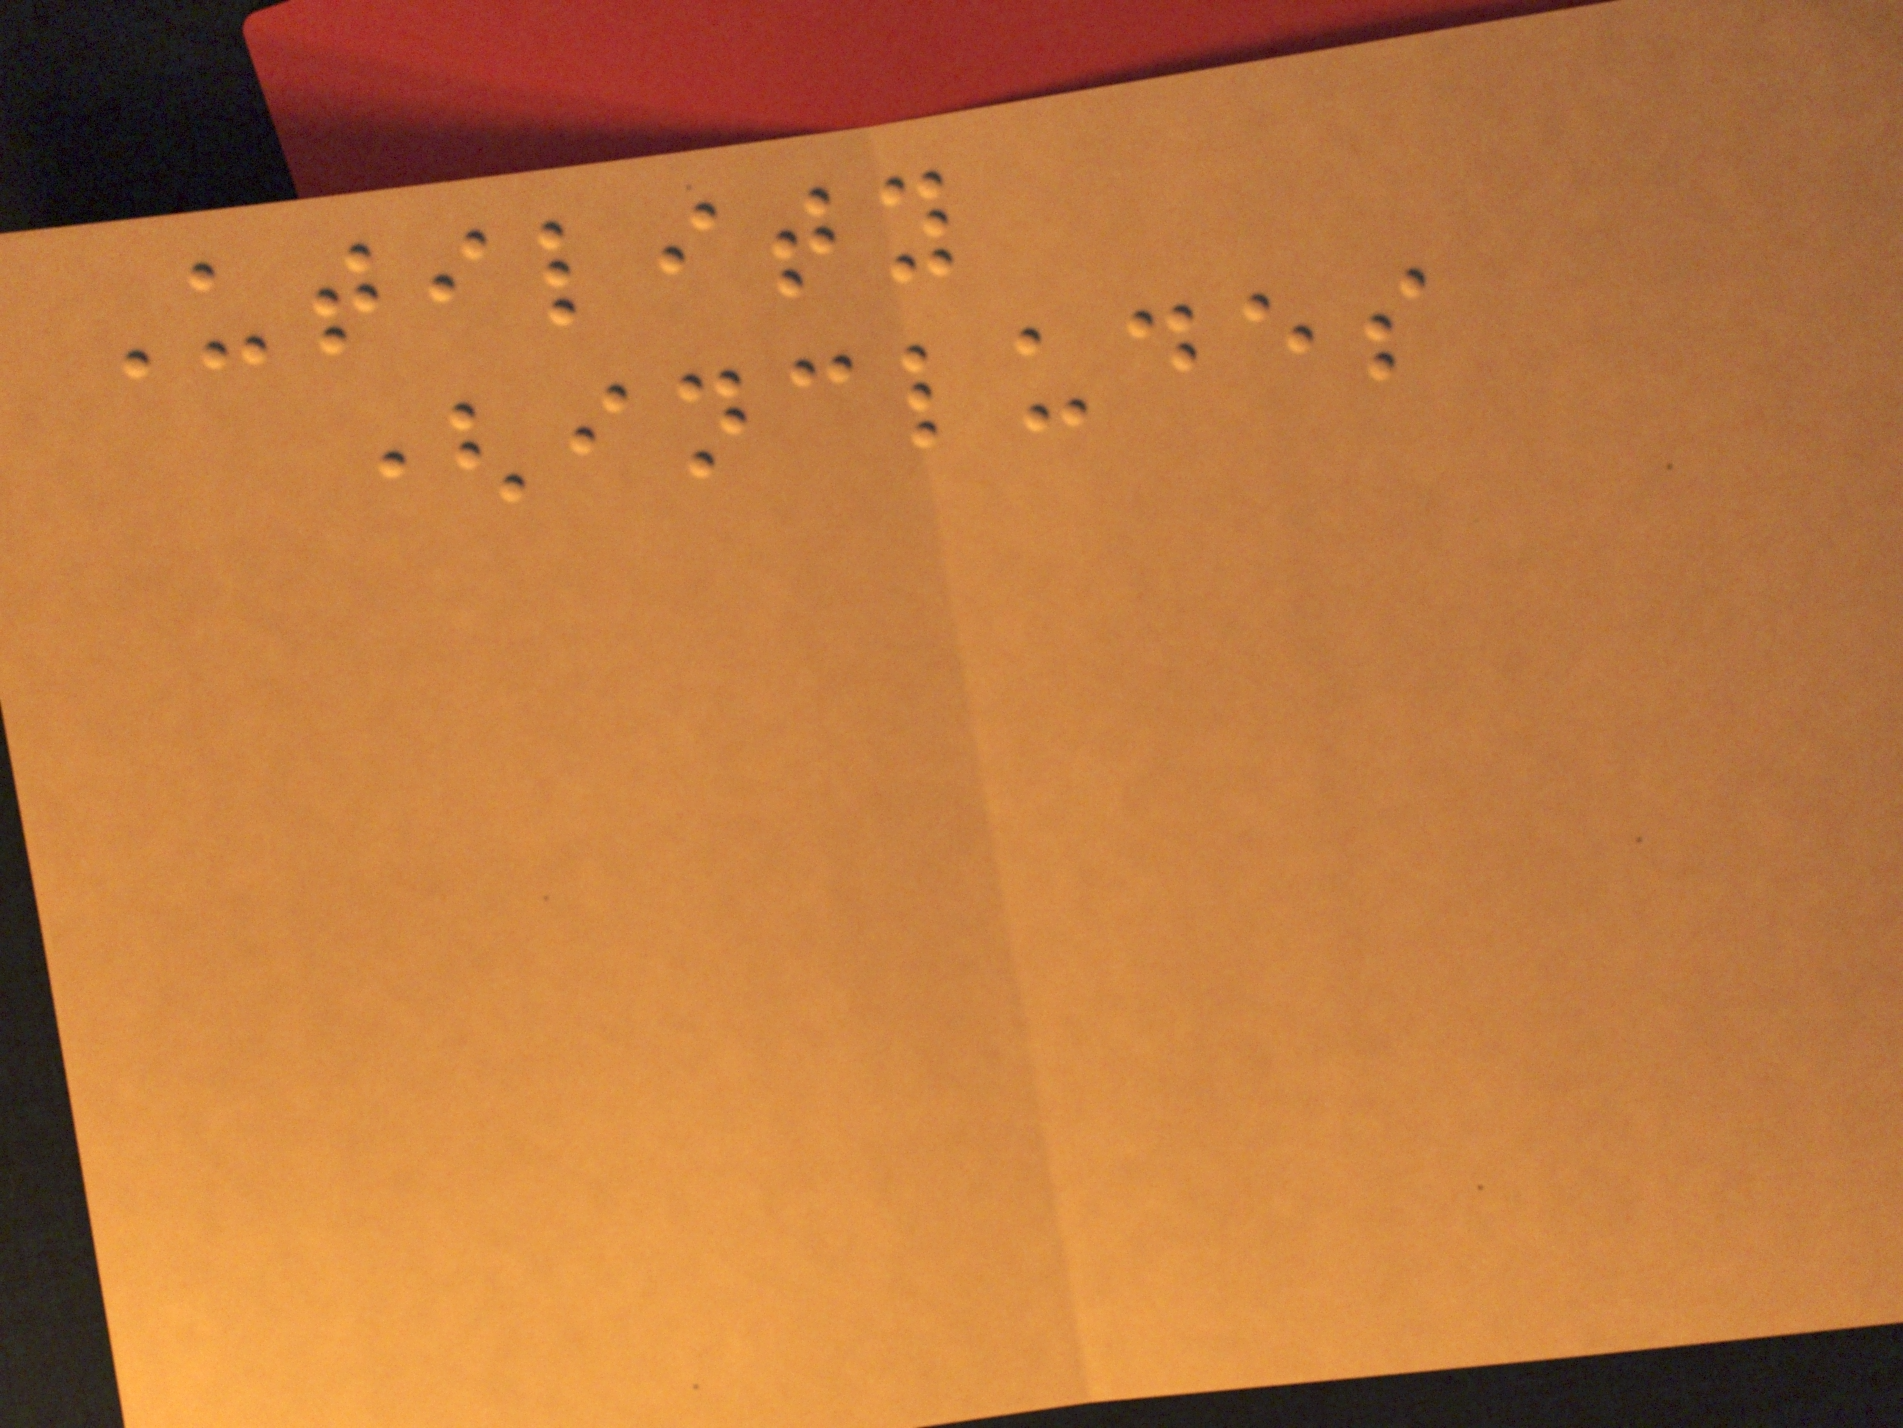Utility
(includes
